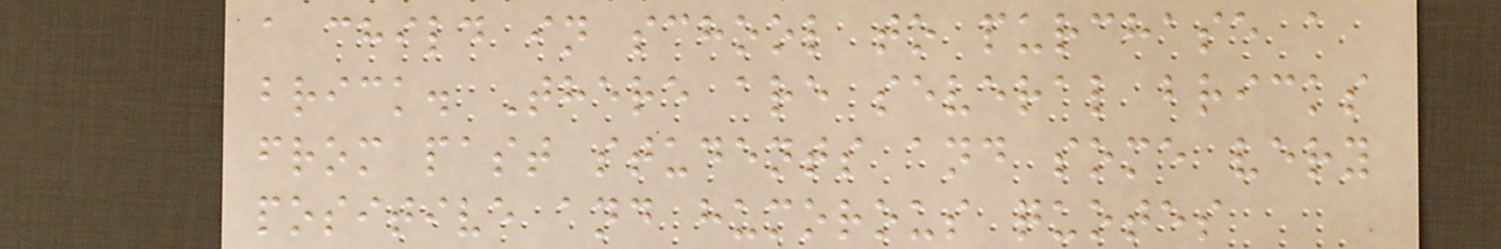a child in school to purchase a
brick. There are several bricks
from past students and some very
positive and humorous quotes
